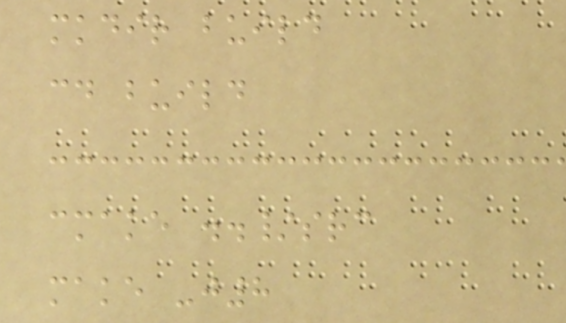mkdir build
cd build
cmake ../src
make -j8
